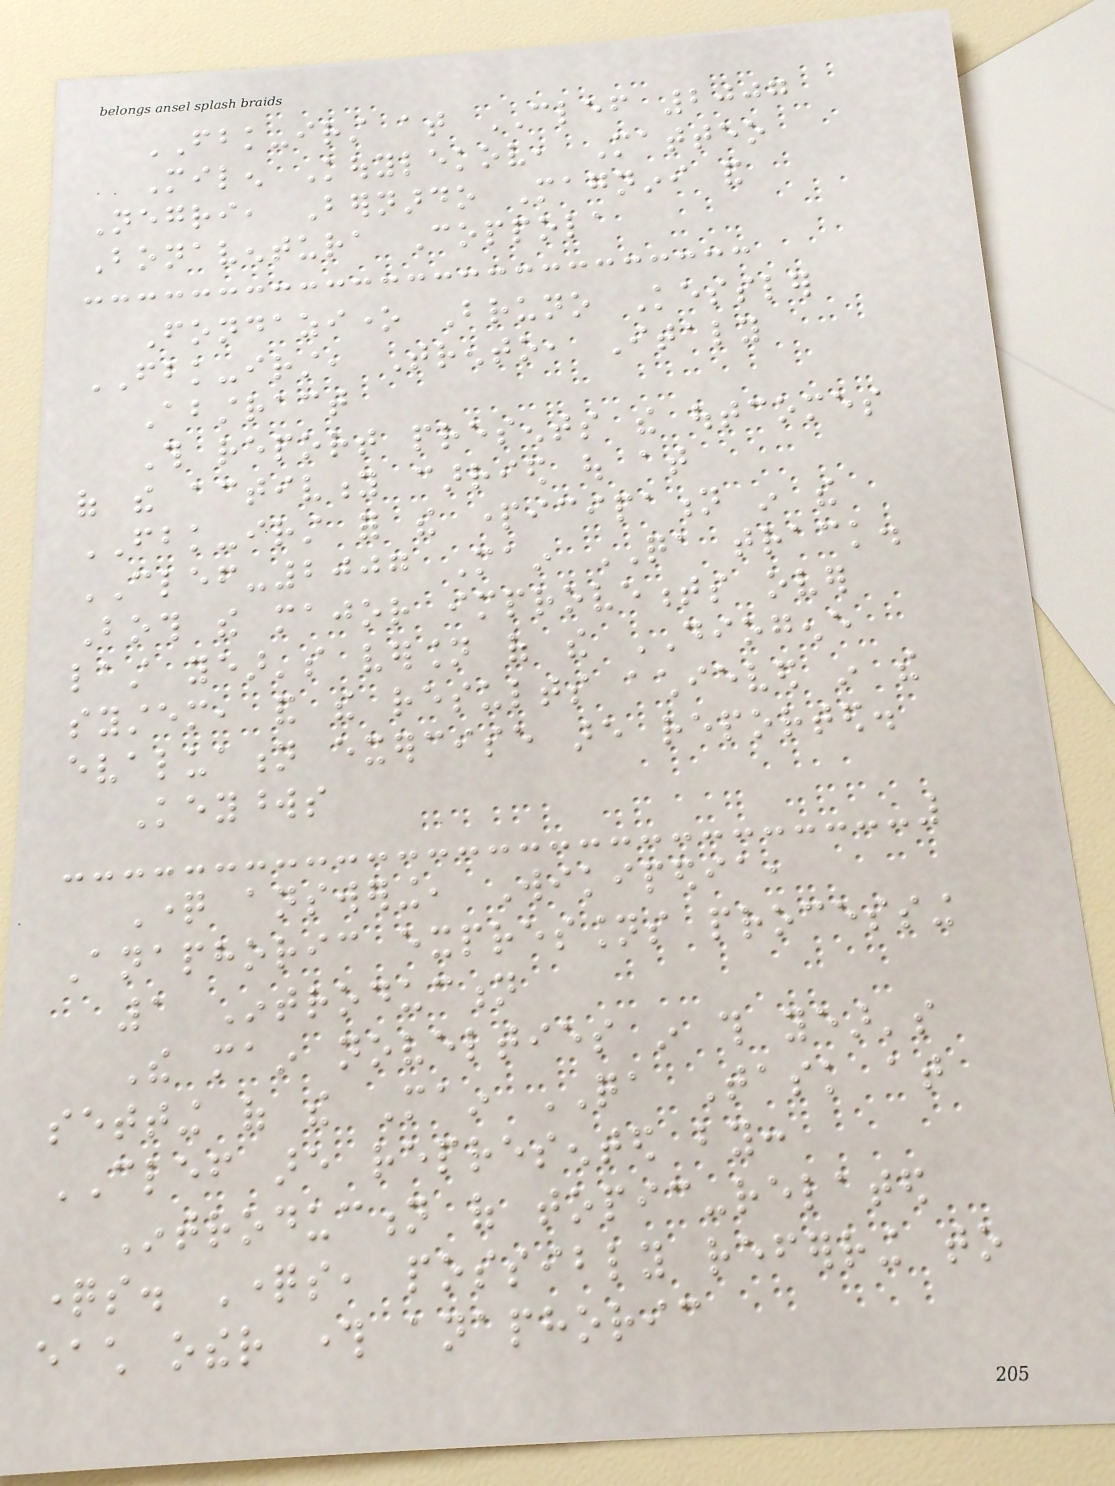FBK-irst at CLEF 2007
Milen Kouylekov, Matteo
Negri, Bernardo Magnini and
Bonaventura Coppola
Fondazione Bruno Kessler
FBK-irst, Trento, Italy
Abstract
This report presents the outcomes
of the activity carried out at
FBK-irst for the participation in the
CLEF-2007 Main QA track.
Both the major improvements over
last year's version of the DIOGENE
system, and the results achieved in the
evaluation exercise are reported.
Keywords
Question answering, Wikipedia,
Anaphoric expressions processing
1 Introduction
The main novelties in this year's
setting of the Main QA Task at
CLEF are represented by:
Introduction of topic-related
questions. Questions, possibly referring to
each other through anaphoric
